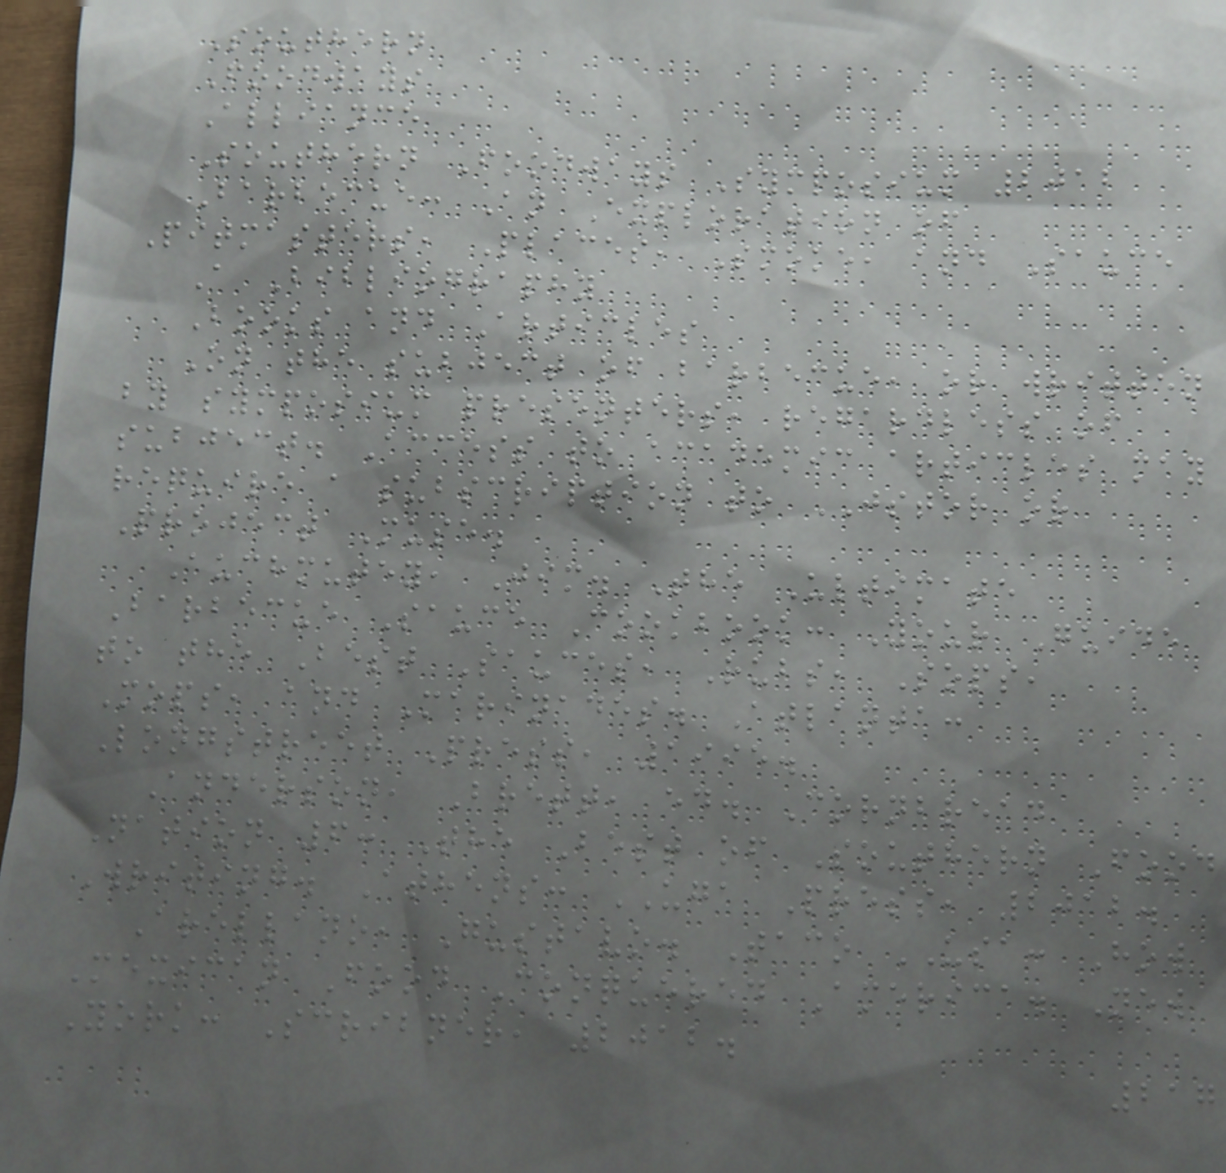Southern
Foodways
Alliance
Southern Foodways Symposium 2012
Barbecue: An Exploration of
Pitmasters, Places, Smoke, and Sauce
A Bibliography
Books and Articles
On the subject of barbecue, or written
by symposium presenters, regardless of
subject. Access to academic articles may
require a subscription to JSTOR or
Project Muse.
Auchmutey, Jim. The Ultimate
Barbecue Sauce Cookbook: Your Guide
to the Best Sauces, Rubs, Sops,
Mops, and Marinades. Atlanta:
Longstreet Press, 1995.
Anderson, Brett, ed. Cornbread
Nation 6: The Best of Southern Food
Writing. Athens: UGA Press, 2012.
Arellano, Gustavo. Taco USA: How
Mexican Food Conquered America. New
York: Scribner, 2012.
217
